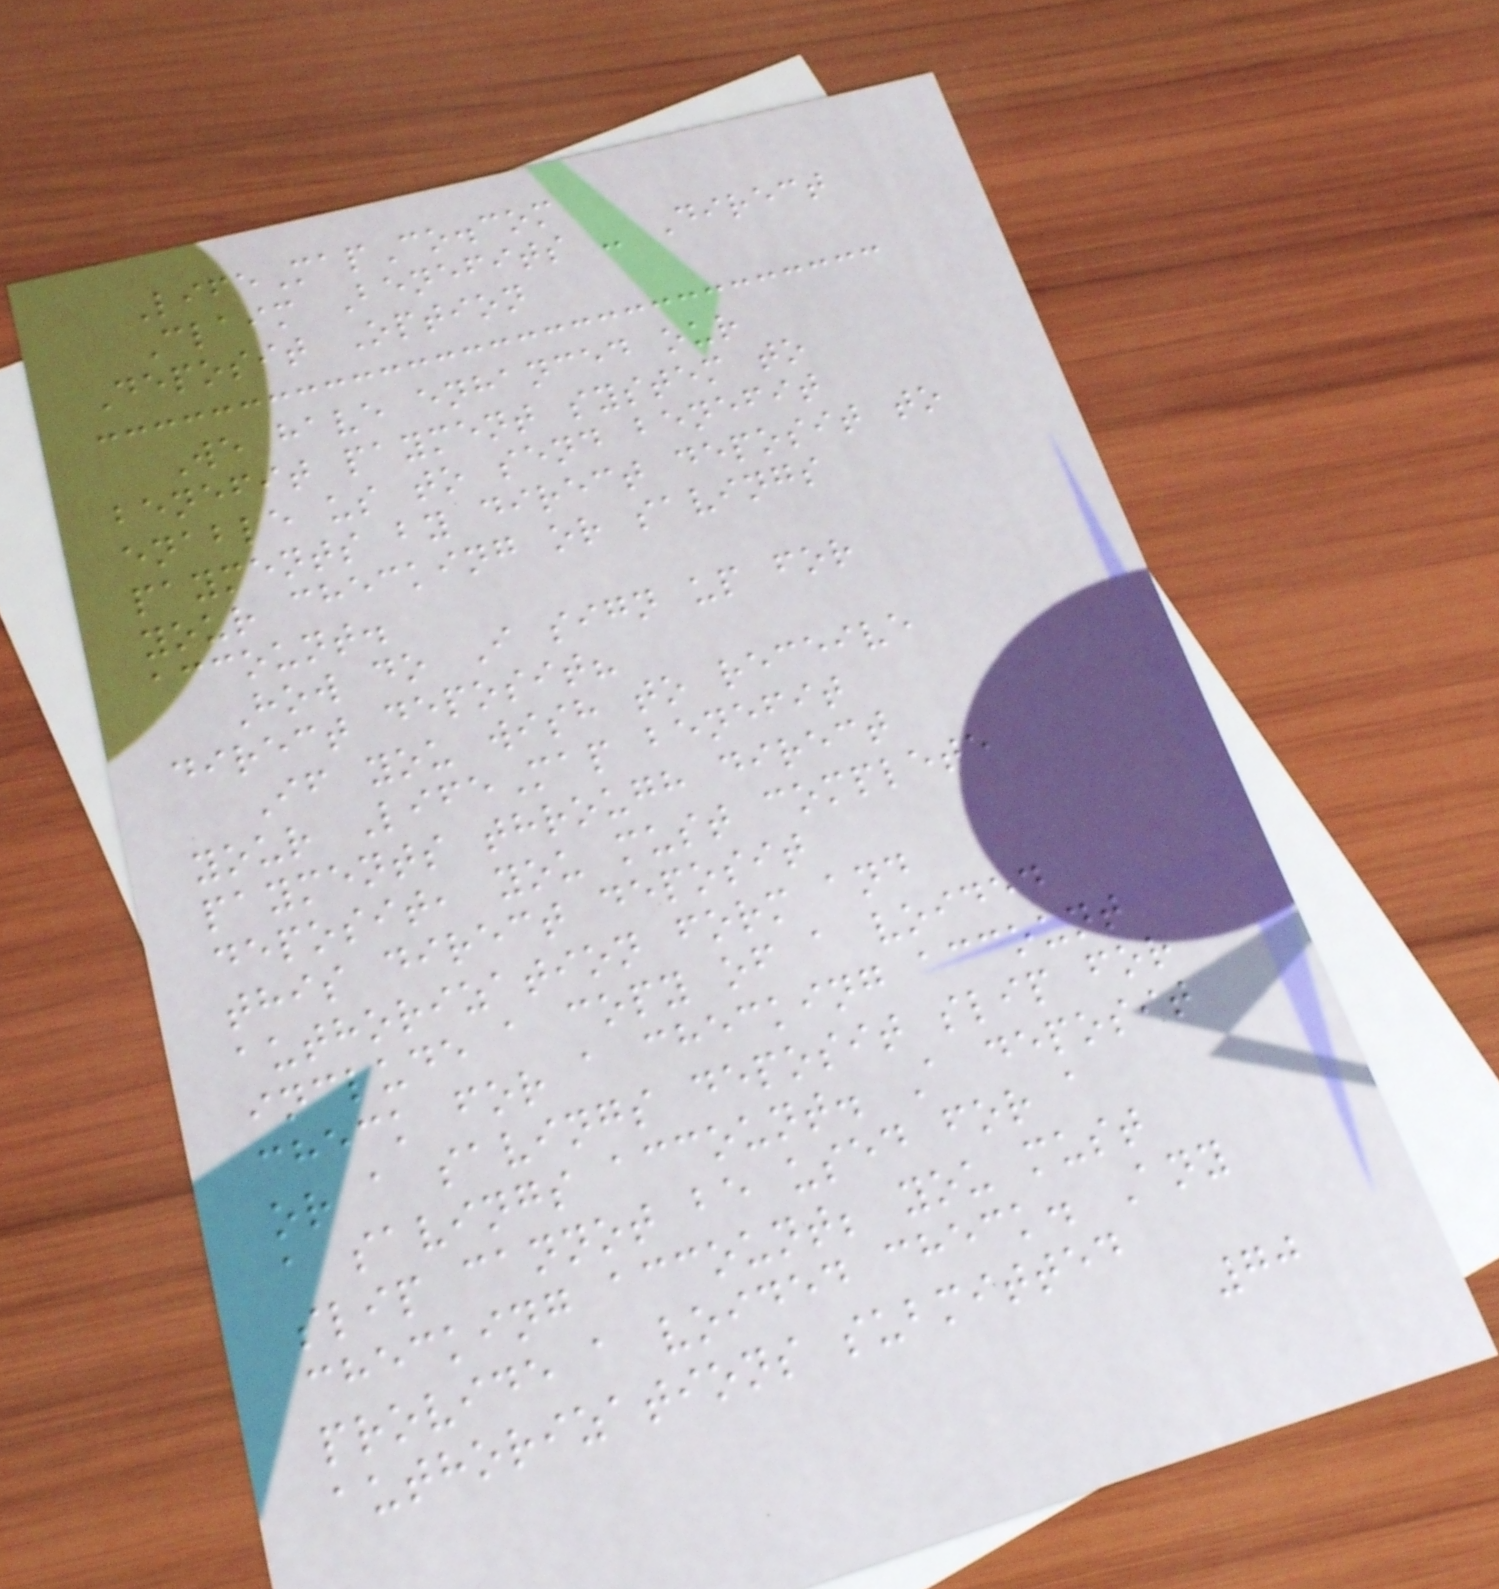LifeMapCo.com
Claim Benefits - Direct
Deposit Option
We have enhanced our
benefit payment system to
enable us to send benefit
payments by direct deposit to
your checking or savings
account.
How do I sign up for
direct deposit?
If you wish to receive
your LifeMap benefit
payments through direct
deposit, you must complete
this direct deposit
authorization form and
include a copy of a voided
check for a checking account
or a savings deposit slip for
a savings account. A deposit
slip cannot be used for a
checking account; you must
provide a voided check. Any
authorizations submitted
70
